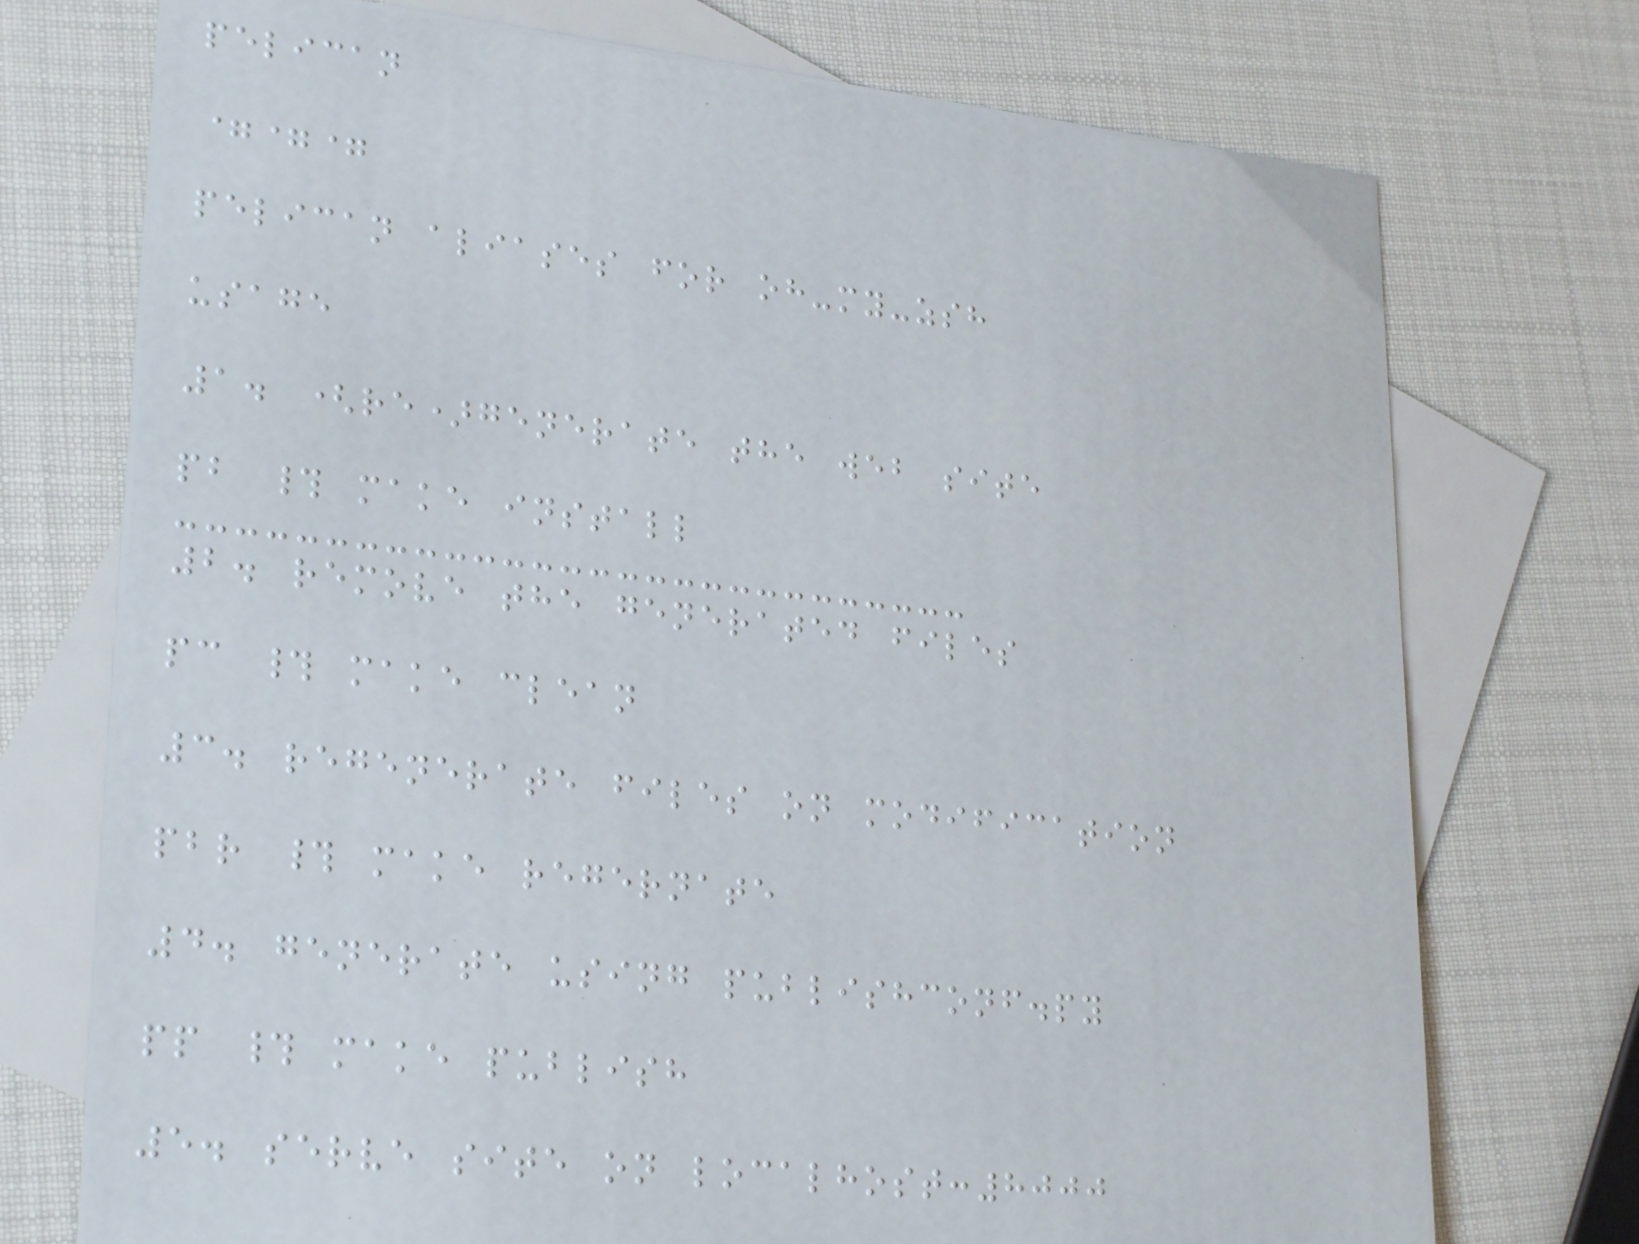pelican
===
pelican aliases for oh-my-zsh
usage
1. (re)generate the web site
pb # make install
2. remove the generated files
pc # make clean
3. regenerate files on modification
pbr # make regernate
4. generate using publishconf.py
pp # make publish
5. serve site on localhost:8000
